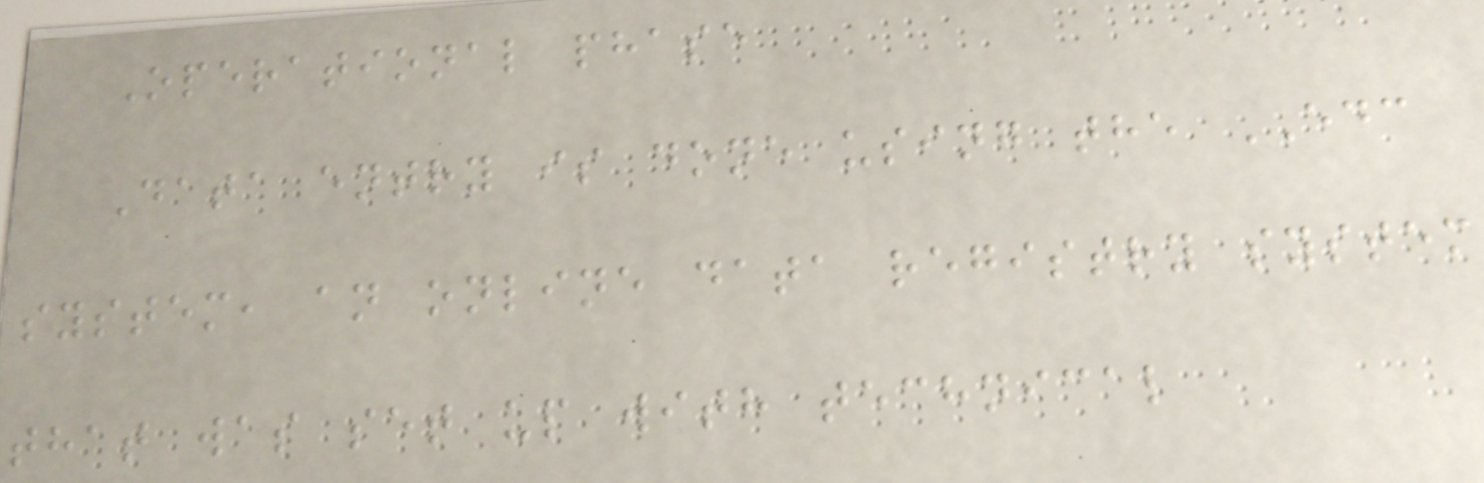Operational phase
Data entry is done using the EDC
system, an online data registry system
that was set up with technical
